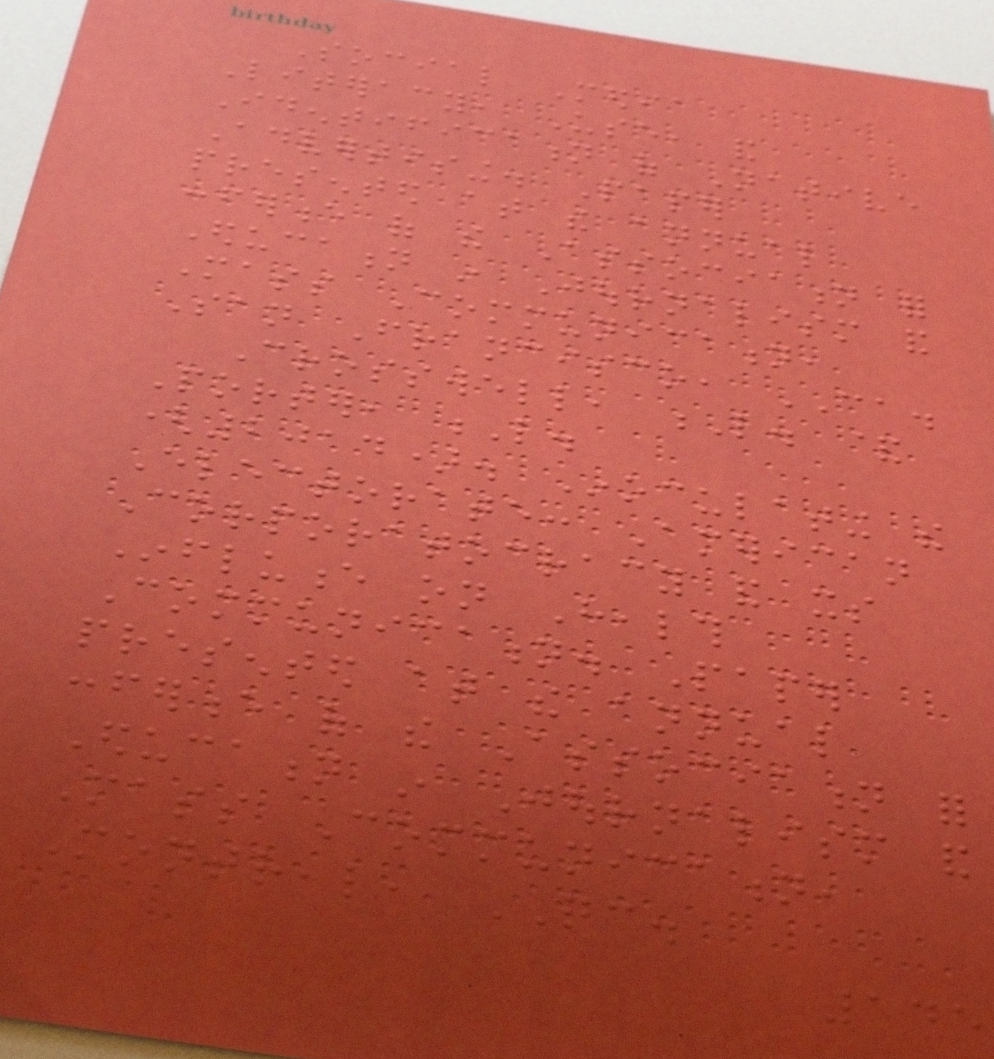Social Media
Literacy, Use, and
Identification of Native
Advertising. Paper
presented at the annual
conference of the Association for
Education in Journalism and
Mass Communication,
San Francisco, CA.
Crosswell, L. &
Porter, L.
(2014). Inoculating the
Electorate: American
Corporatocracy and its
Influence on Health
Communication. Paper
presented at the annual
conference of the Association for
Education in Journalism and
Mass Communication,
Montreal, QC.
145
